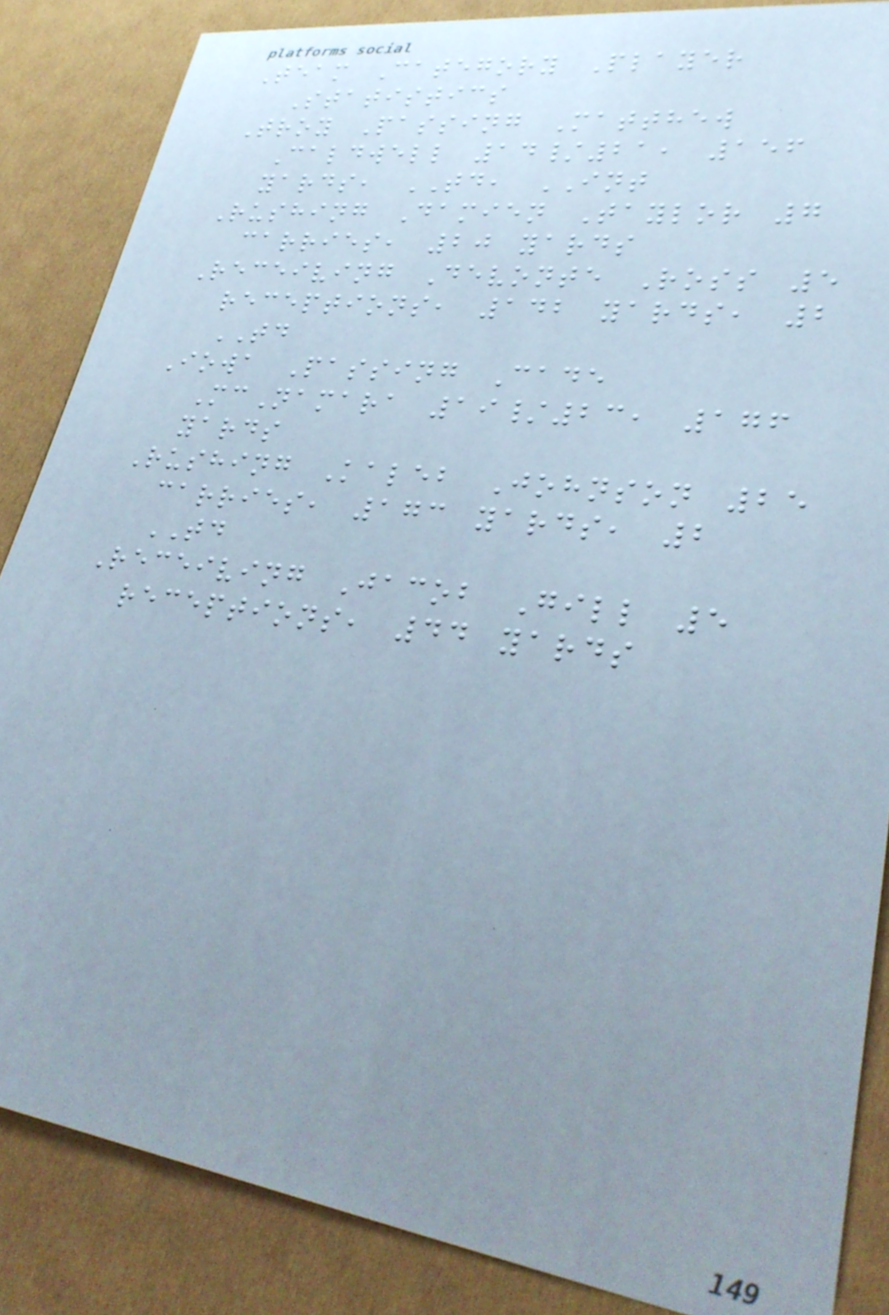Team Category Player
Statistics
Troy Passing Matthew
Caldwell 14/21, 156
yards, TD, INT
Rushing Damien Taylor 7
carries, 20 yards
Receiving Devonte Ross 5
receptions, 142 yards, 2
TD
Iowa Passing Cade
McNamara 19/23, 176
yards
Rushing Kaleb Johnson 25
carries, 173 yards, 2
TD
Receiving Jacob Gill 5
receptions, 44 yards
